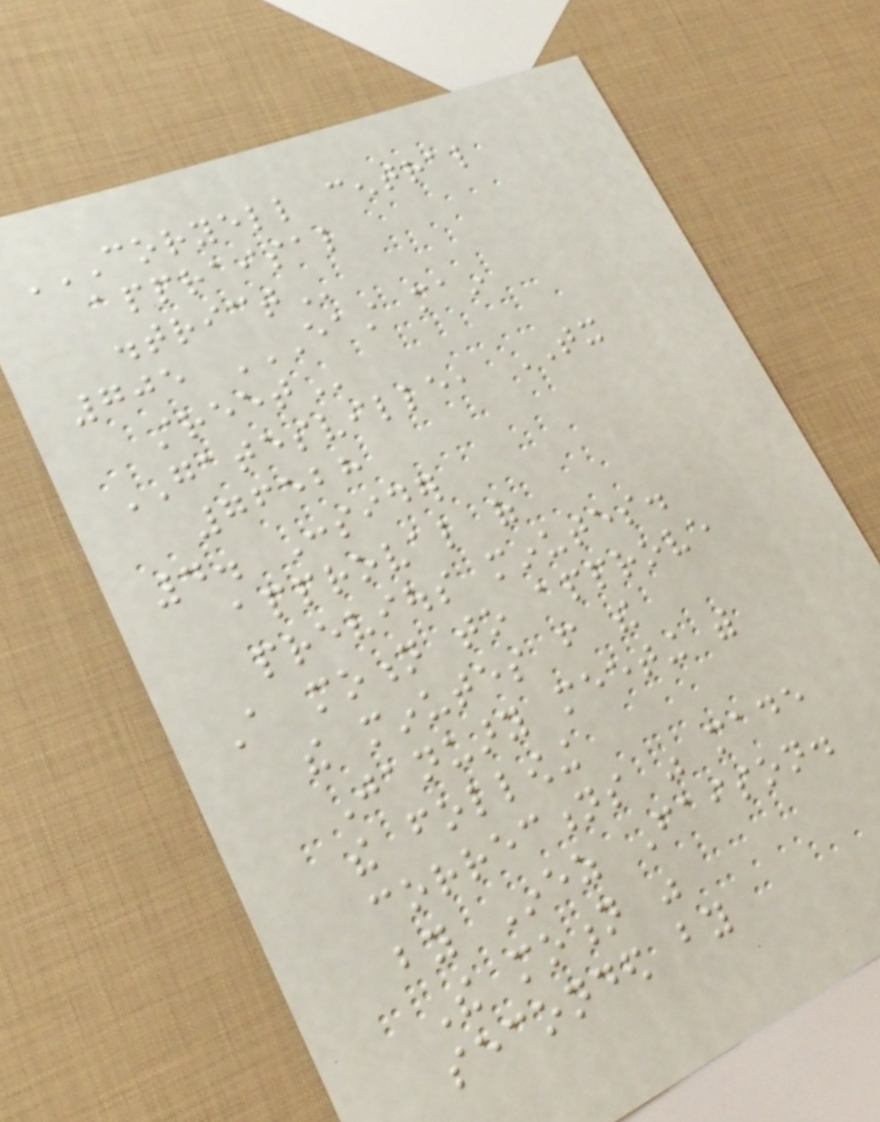CORYELL CENTRAL
APPRAISAL
DISTRICT
705 EAST MAIN
STREET
GATESVILLE, TX
76528
4. Consider
approval of
previous minutes.
A motion to approve
the minutes from the
January meeting with
the following
corrections was made
by Inez Faison.
The motion was
seconded by
